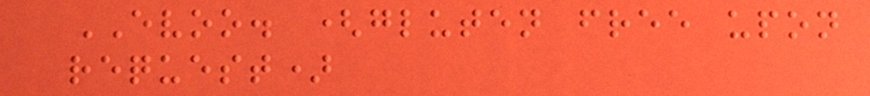EVOO. (gluten free upon
request)
